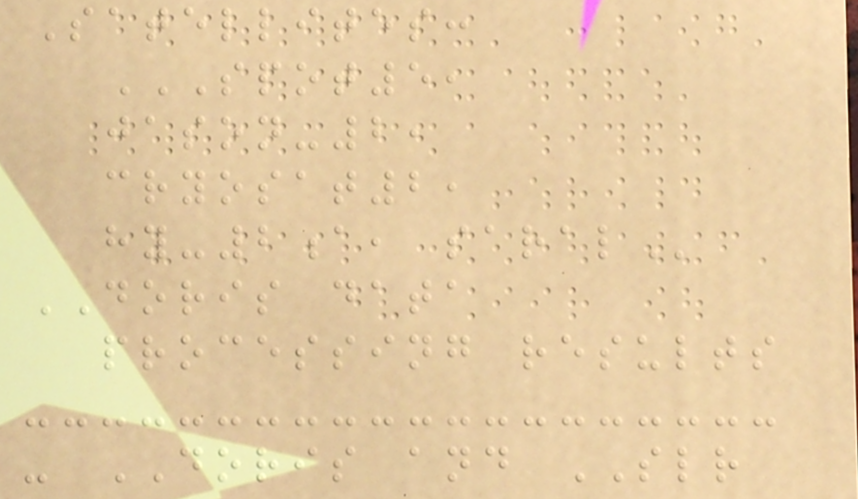Satellites:
SPOT5,
JASON-2,
CRYOSAT2,
HY-2A, SARAL
DORIS data
processing results
- DORIS and SLR
